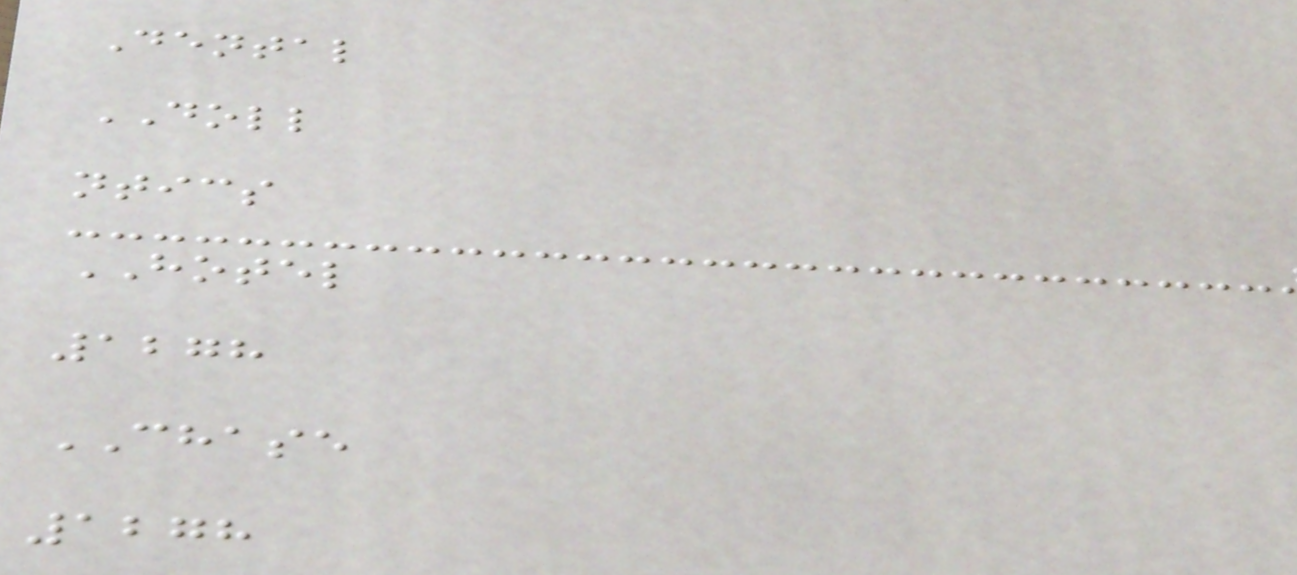Dental
DOLL
ntics
HOTEL
1278
CHASE
1278
